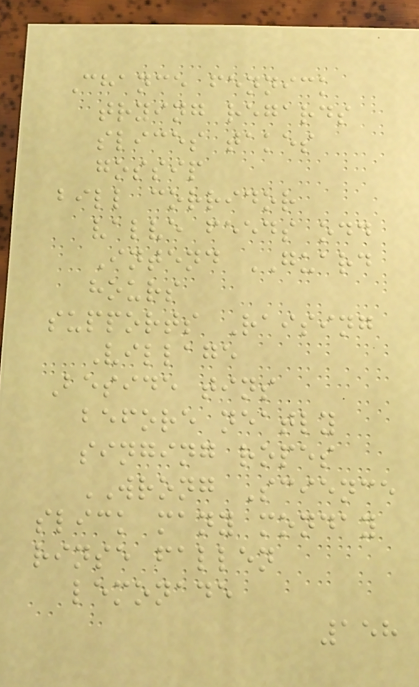Chance fennick
trying regards
slices takes
gossip
bill corridor
valve feeds odd
Intend GUARD
hours
supports Raising
Village
Beside tins
before neatly
singing ropes
WRONG Science
slick many monday
rinse fallen
lemonade
158
